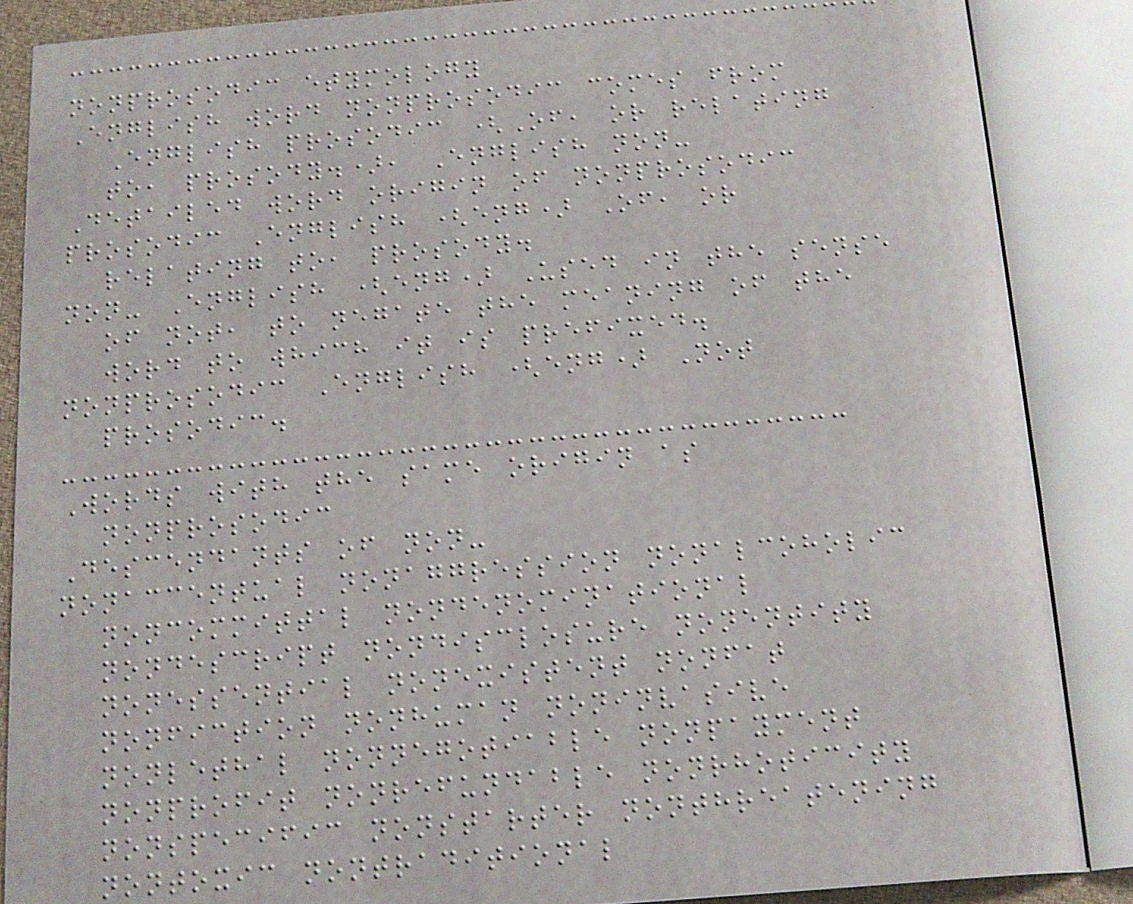nonprosodic etymology
English word nonprosodic comes from
English prosodic (Of, or relating
to, prosody.), English non-
Detailed word origin of nonprosodic
prosodic English (eng) Of, or
relating to, prosody.
non- English (eng) Used in the sense
of not, to negate the meaning of the
word to which it is prefixed.
nonprosodic English (eng) Not
prosodic.
Words with the same origin as
nonprosodic
Descendants of non-
nonaccentual nonaggression nonalcoholic
noncommittal nondenominational
nondescript nondisclosure nonentity
nonessential nonexistent nonfat
nonfiction nonhuman noninvasive
nonlethal nonnegotiable nonpayment
nonprofit nonrefundable nonrhoticity
nonspecific nonstarter nonthreatening
nontoxic nontraditional
